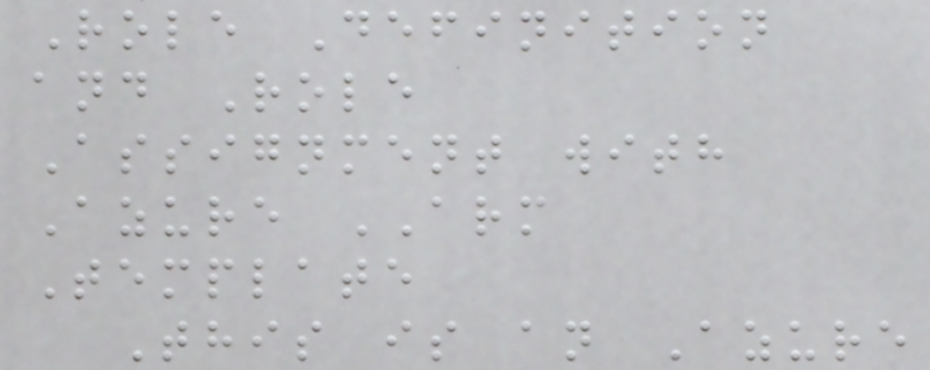Role Definition
and Role
Assignment with
Azure ARM
Template
This is an Azure
